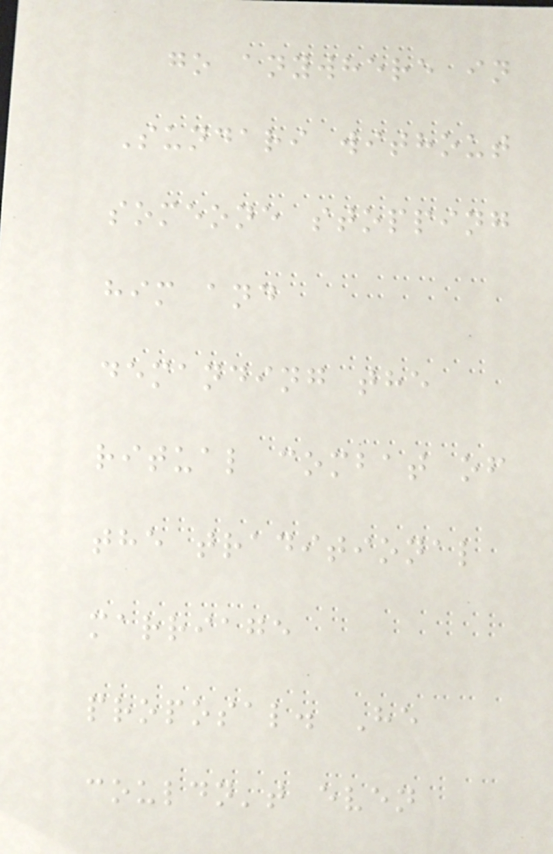go anywhere in
Sundari without
someone stopping
him and
demanding the
ritual combat of
the traditional
marriage
proposal. He
couldn't even
